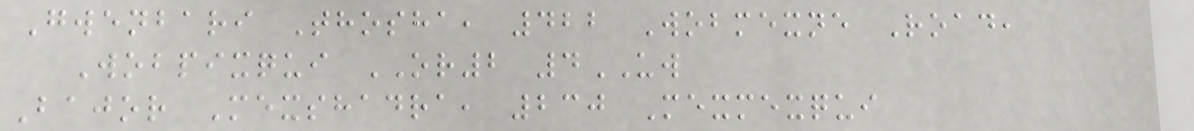Gwenbari Thosha, 422 Wobmexne Road,
Wobpixqui OR2 4UW
Bajor Mexshadra, 230 Mexmexqui
